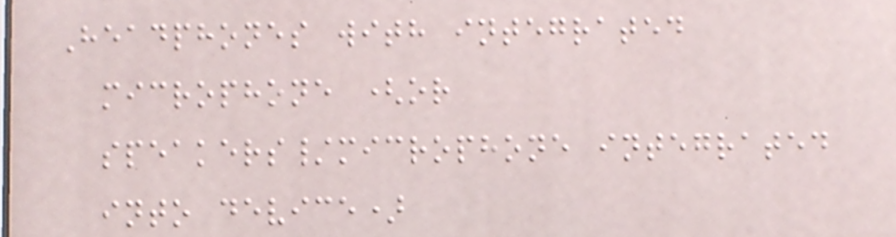Headphones with integrated
microphone (or
speakers/microphone integrated
into device)
